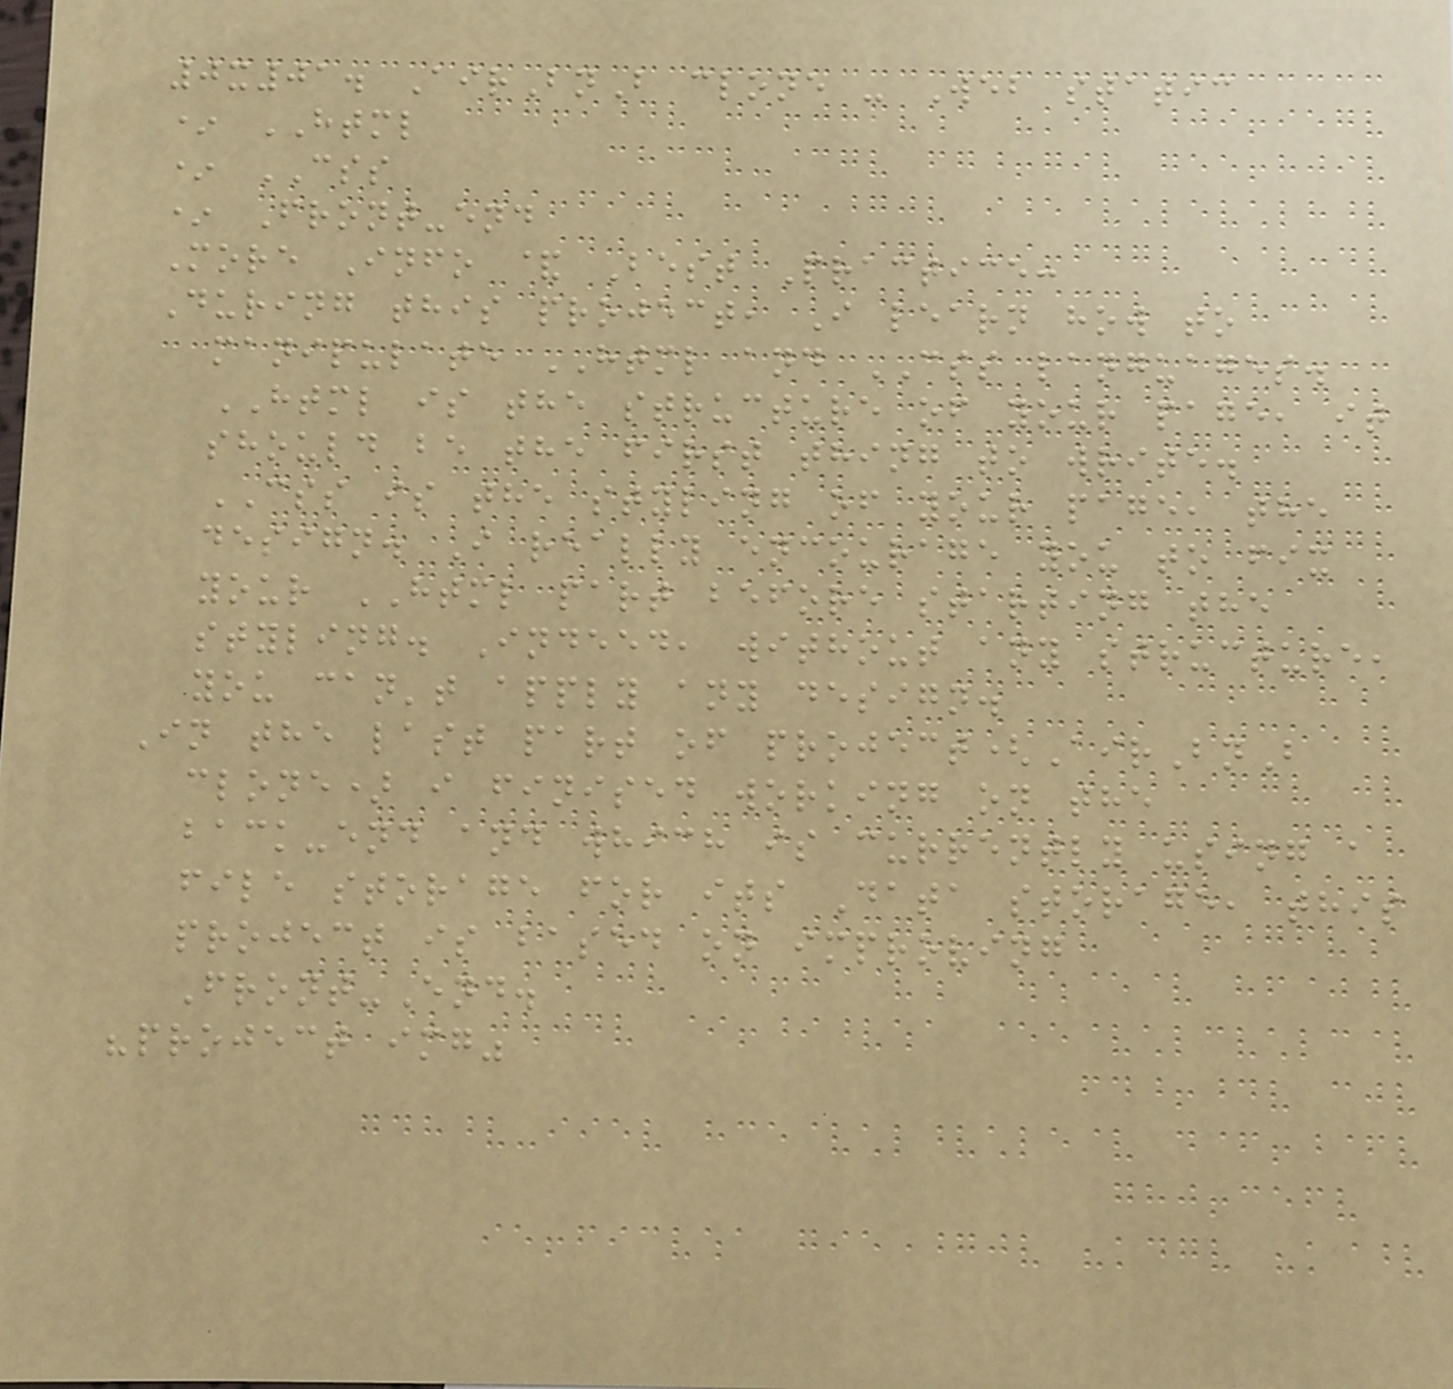0x01. AirBnB clone - Web static
* HTML
* CSS
* Front-end
More Info & Best Practice:
During this project, I learn how to
manipulate HTML and CSS languages.
HTML is the structure of your page, it
should be the first thing to write.
CSS is the styling of your page, the
design. I really encourage you to fix
your HTML part before starting the
styling. Indeed, without any structure,
you can't apply any design.
In the last part of project(AirBnB
clone) i finised working on the
back-end and which is currently using a
file storage for its Data storage, this
project is based on improving
Front-End.
"project img"
